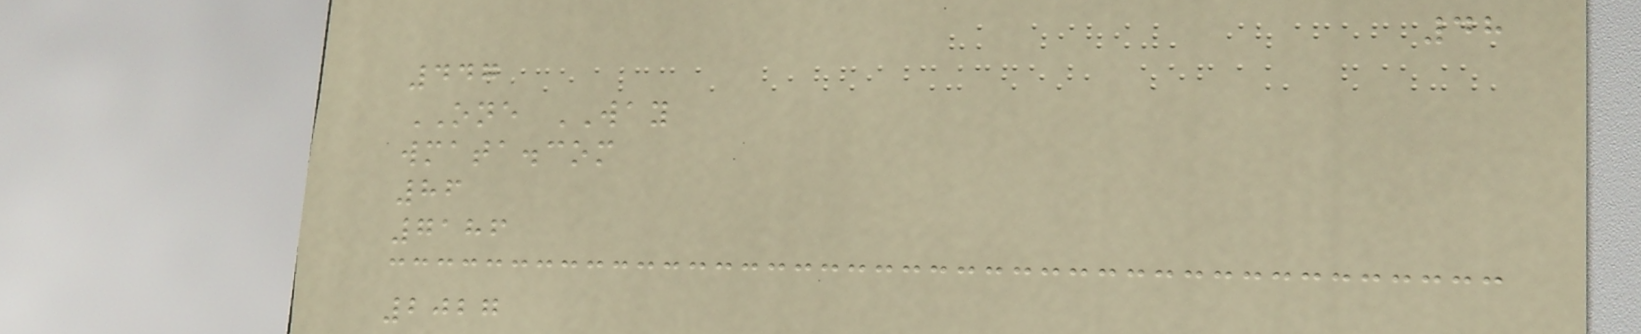48
447
ONE WAY
wmata.com
86
7186
2027
